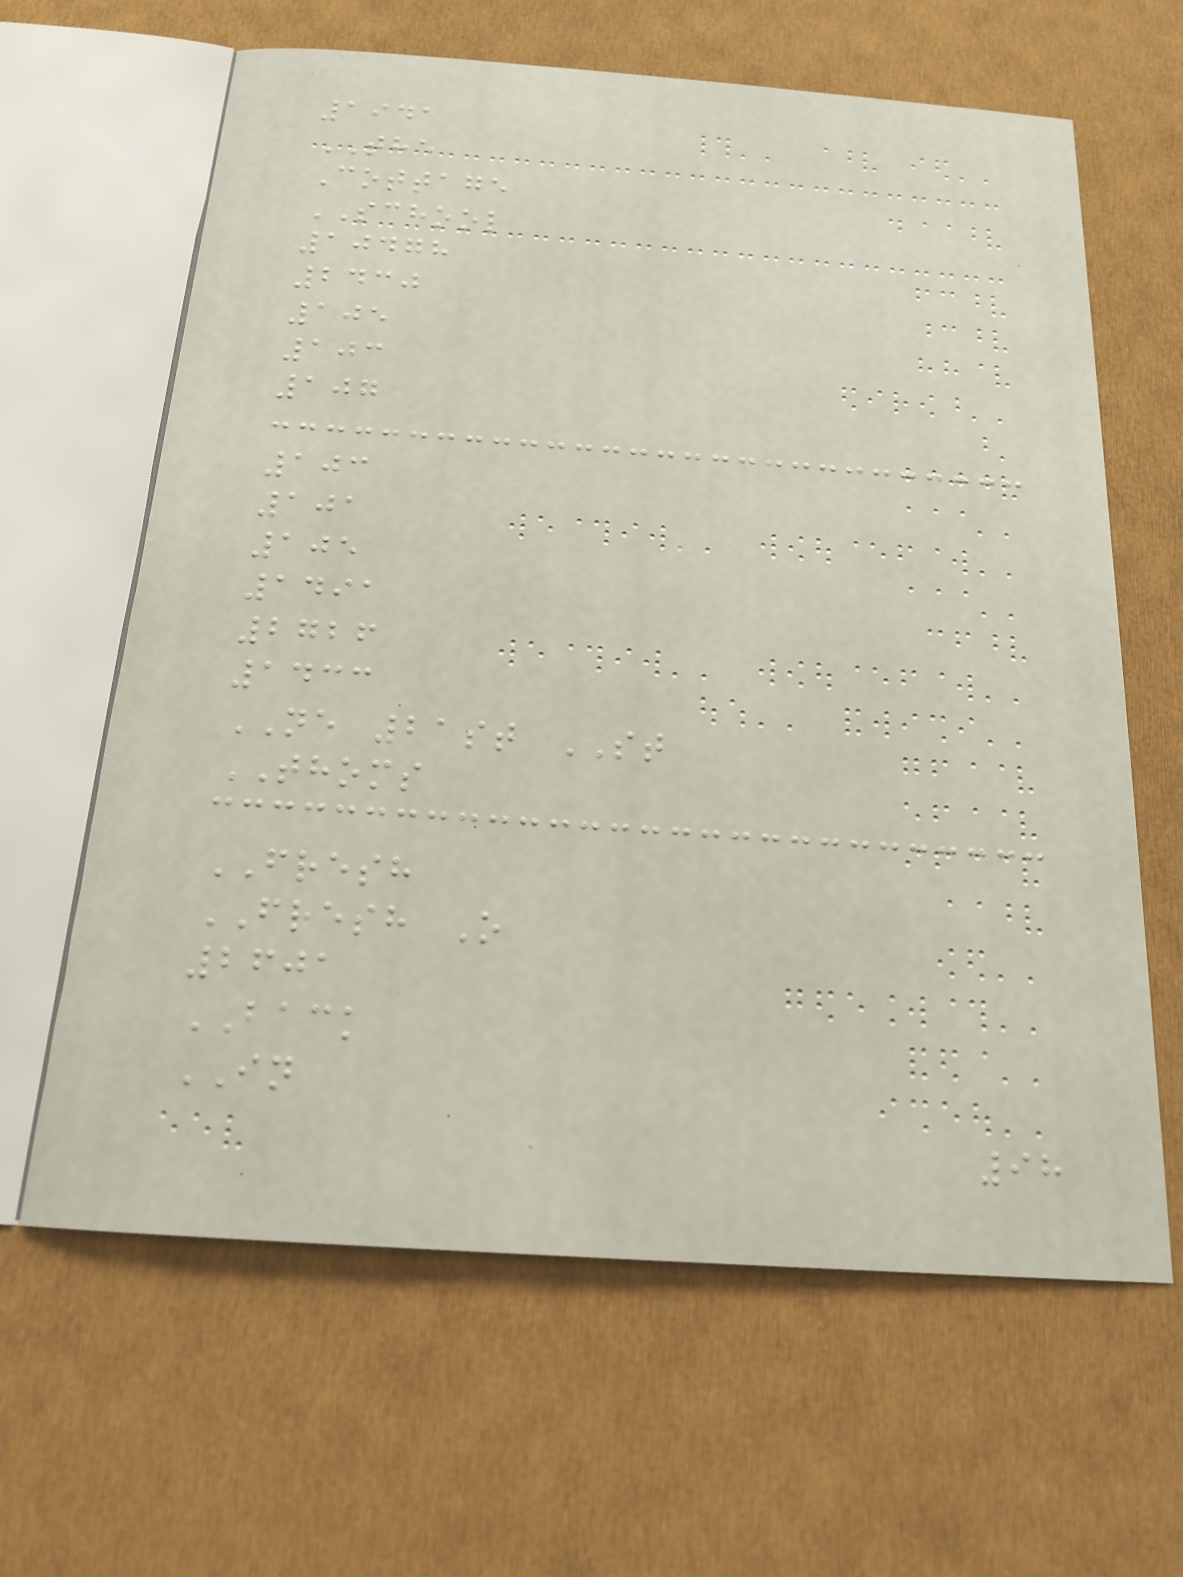1941
THE
Cottage
SCHOOL
10478
2430
105
103
107
103
101
105
1491
2726
1433
NE 21st ST
THOMS
FRESH
FRESH O
2601
BACK
IN
98
